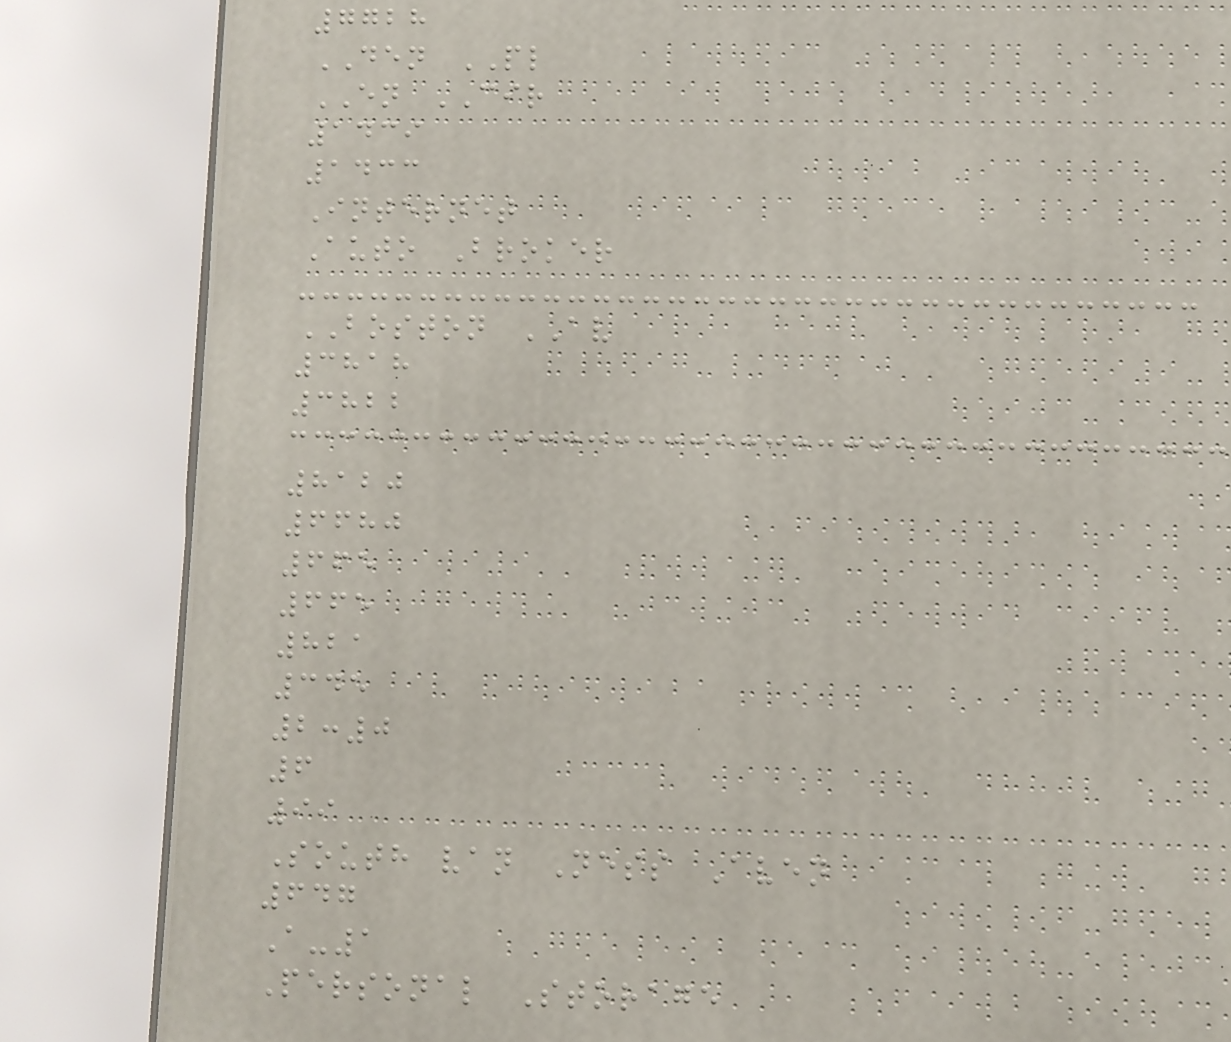7728
DEN PL
EN CIR
1439
1433
Internet
Auto Broker
BOSTON AV
3818
3822
8120
6680
665
665
821
345
2:0
6
99
South van Ness Aven
647
A-1
Personal Storage
